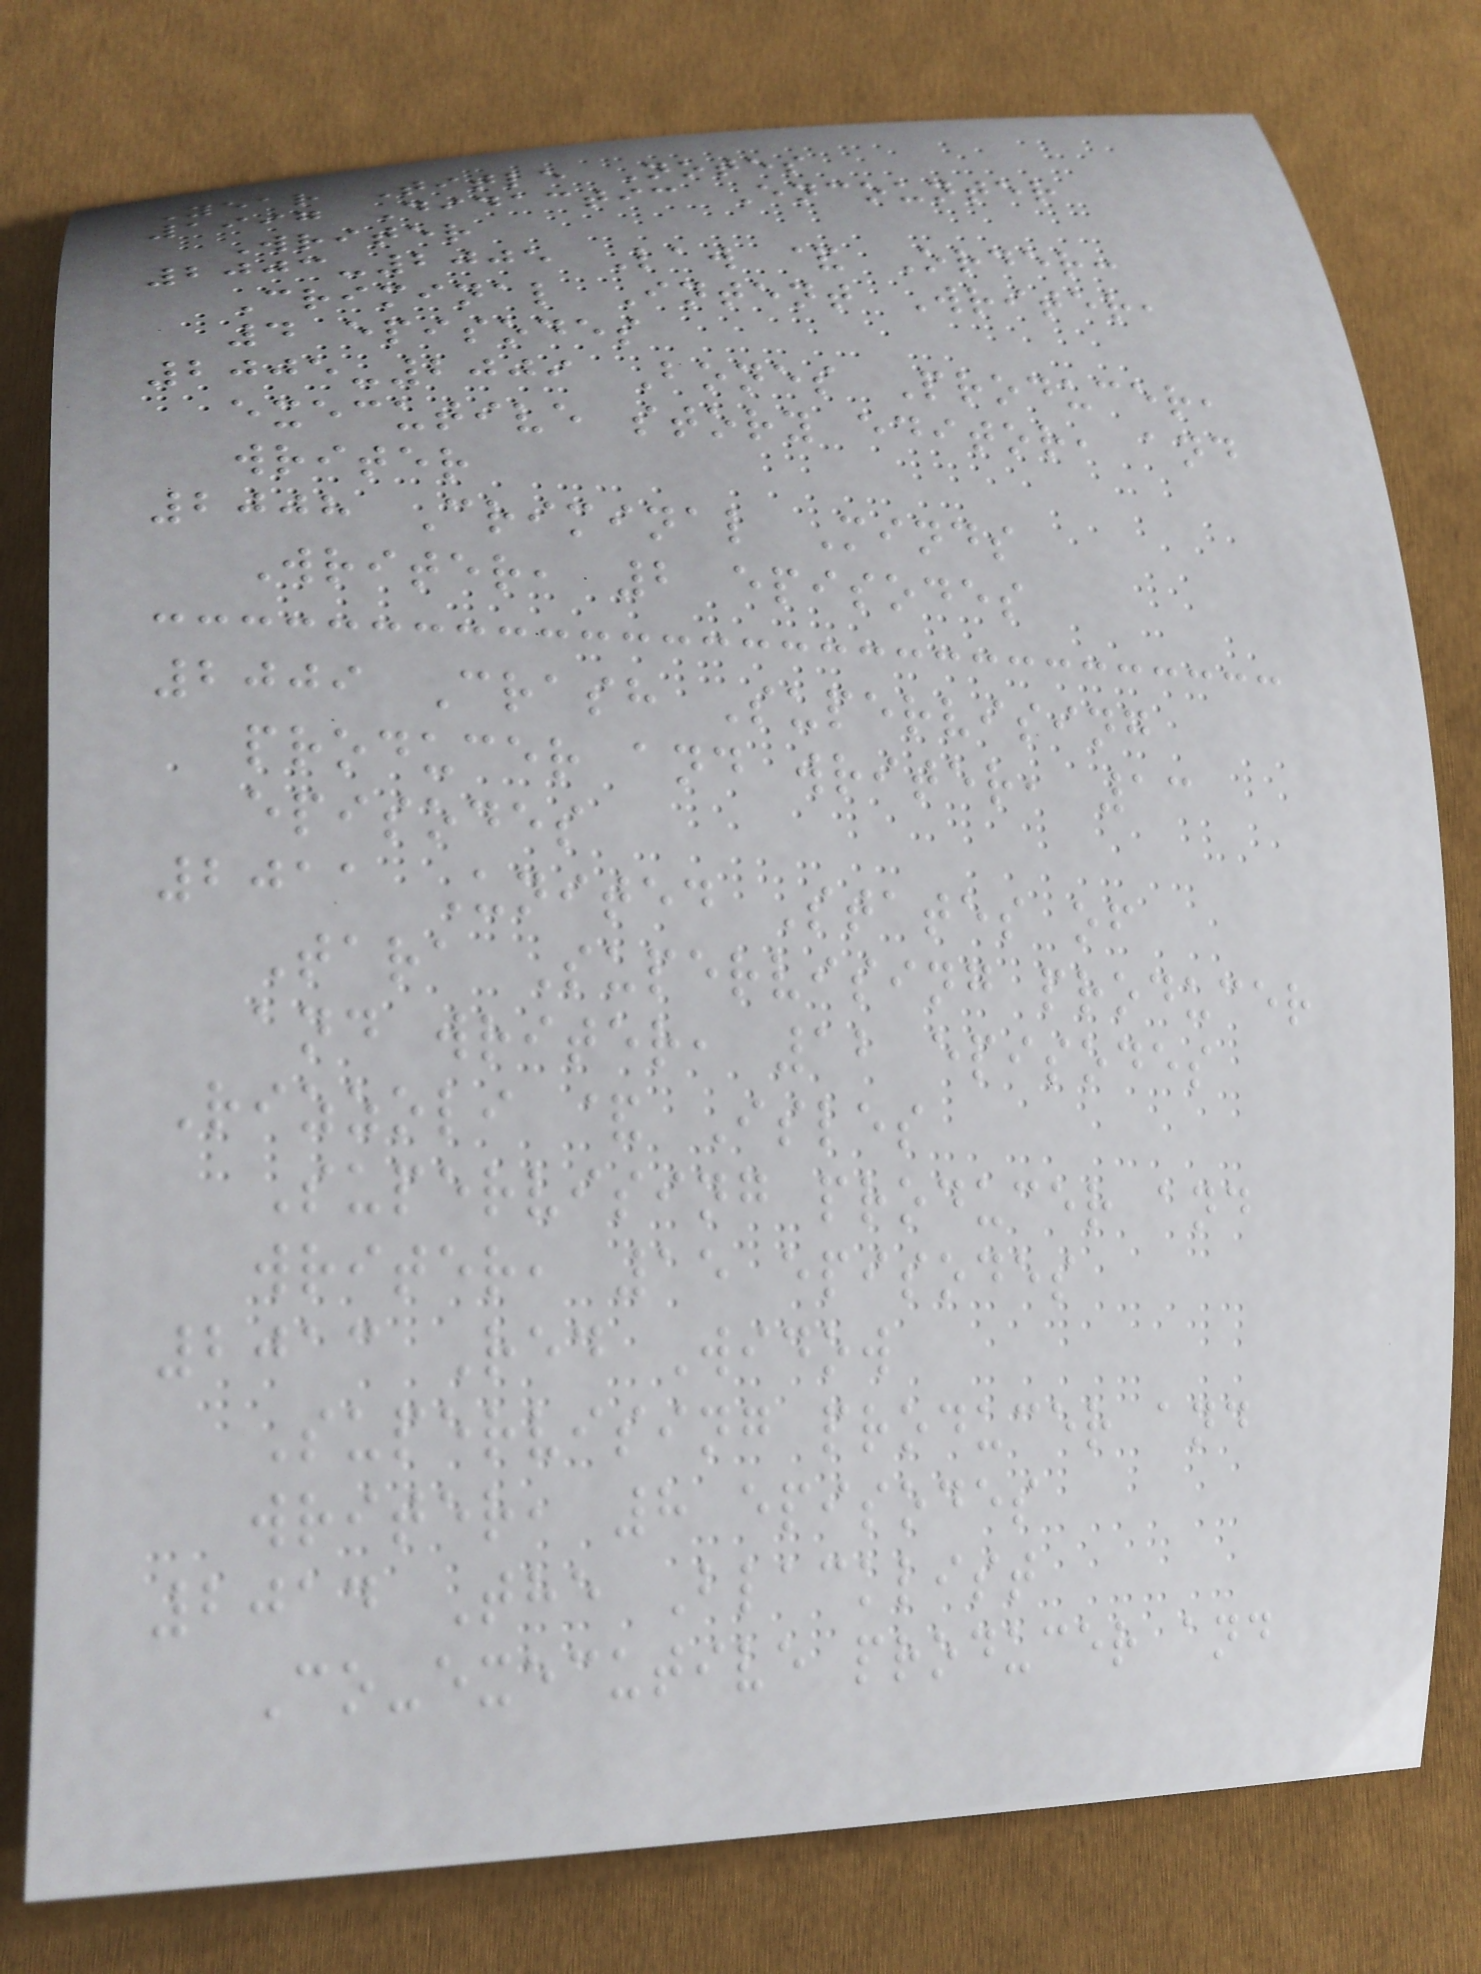Year Title Notes
1997 Didactic Encounter
Writer
2003-2005 Law & Order:
Criminal Intent Writer,
4 episodes
2005-2009 Bones Producer,
executive story editor, and
writer
2008 Criminal Minds
Writer, 2 episodes
2009 Crash Supervising
producer and writer, 13
episodes
2011 United States of
Tara Supervising producer
and writer, 12 episodes
Rizzoli & Isles
Supervising producer and
writer, 15 episodes
2013 Red Widow
Supervising producer and
writer, 8 episodes
2014 The Blacklist
Co-executive producer and
